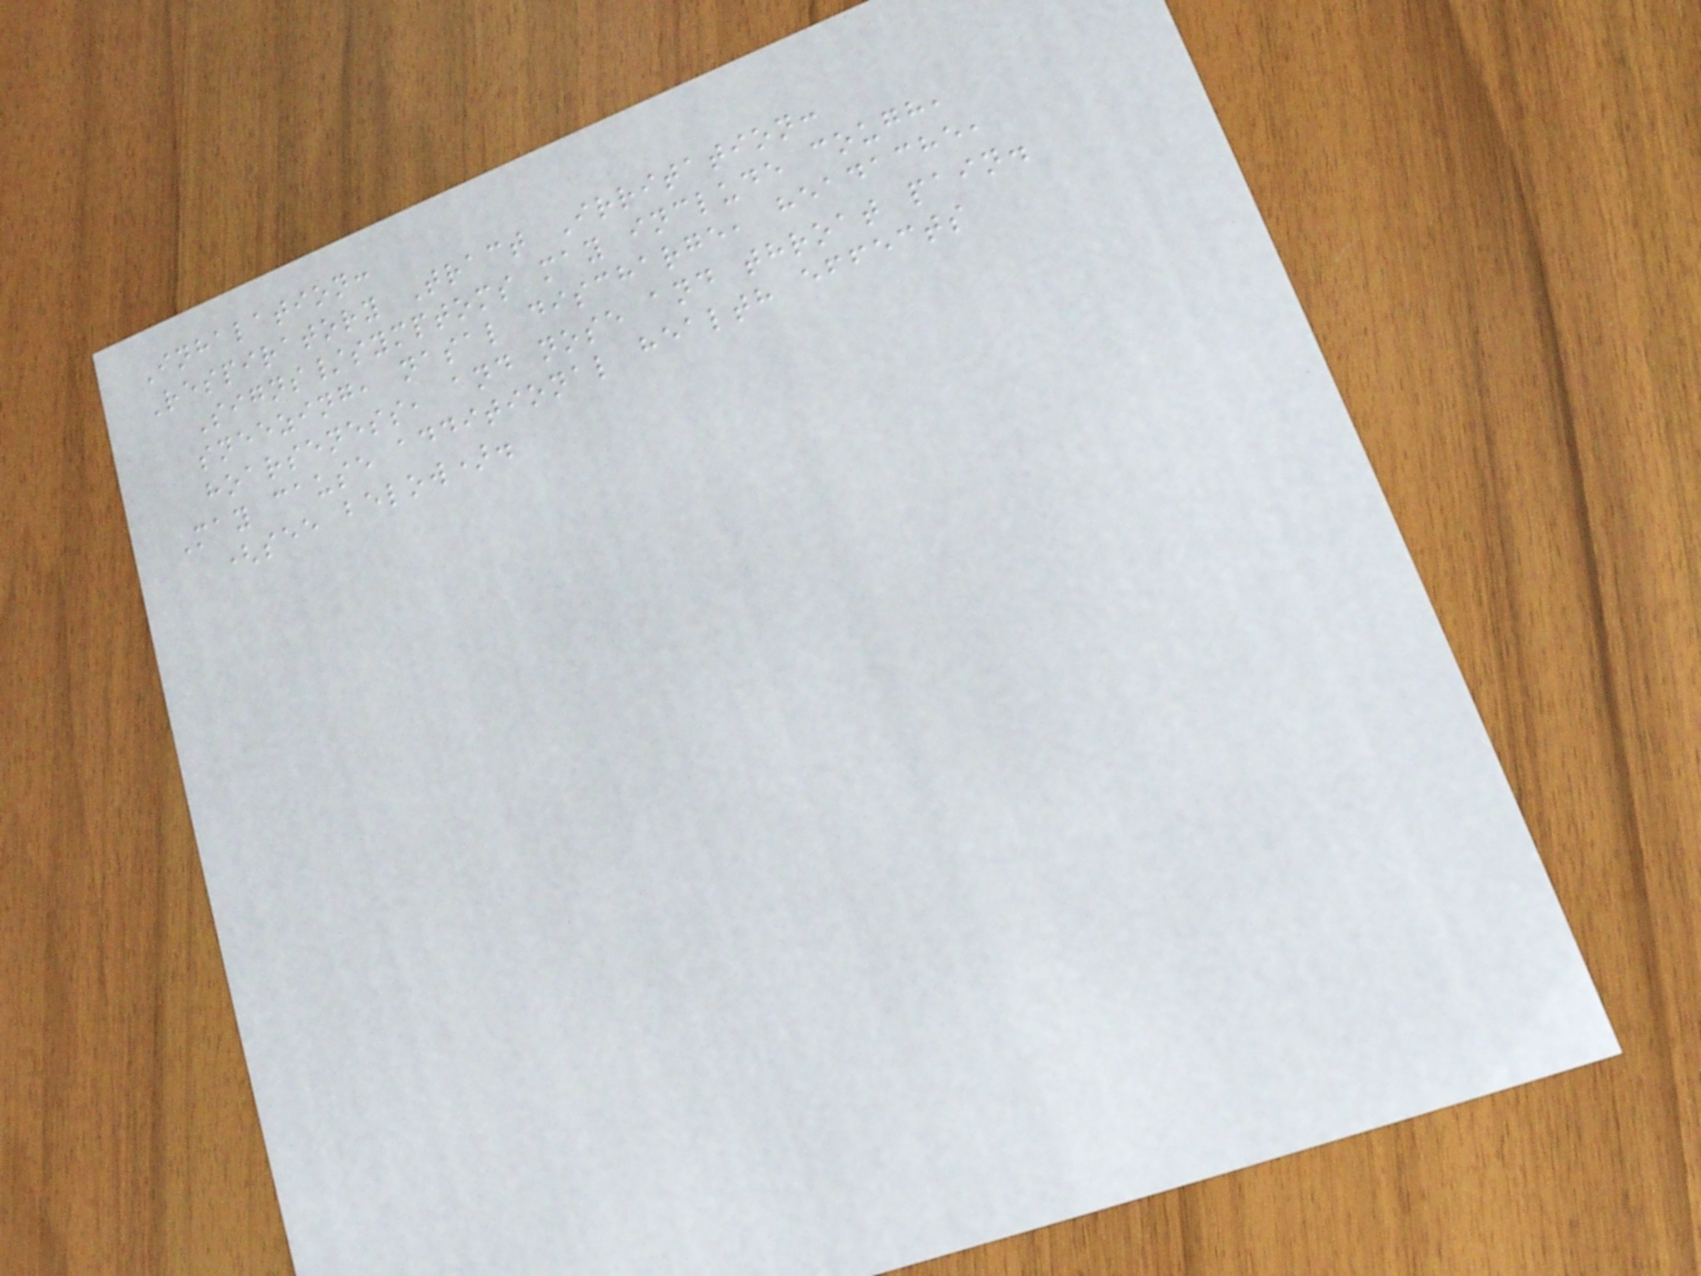Inhalation:
Respiratory Tract Irritation:
Signs/symptoms may include cough,
sneezing, nasal discharge, headache,
hoarseness, and nose and throat pain.
May cause additional health effects
(see below).
